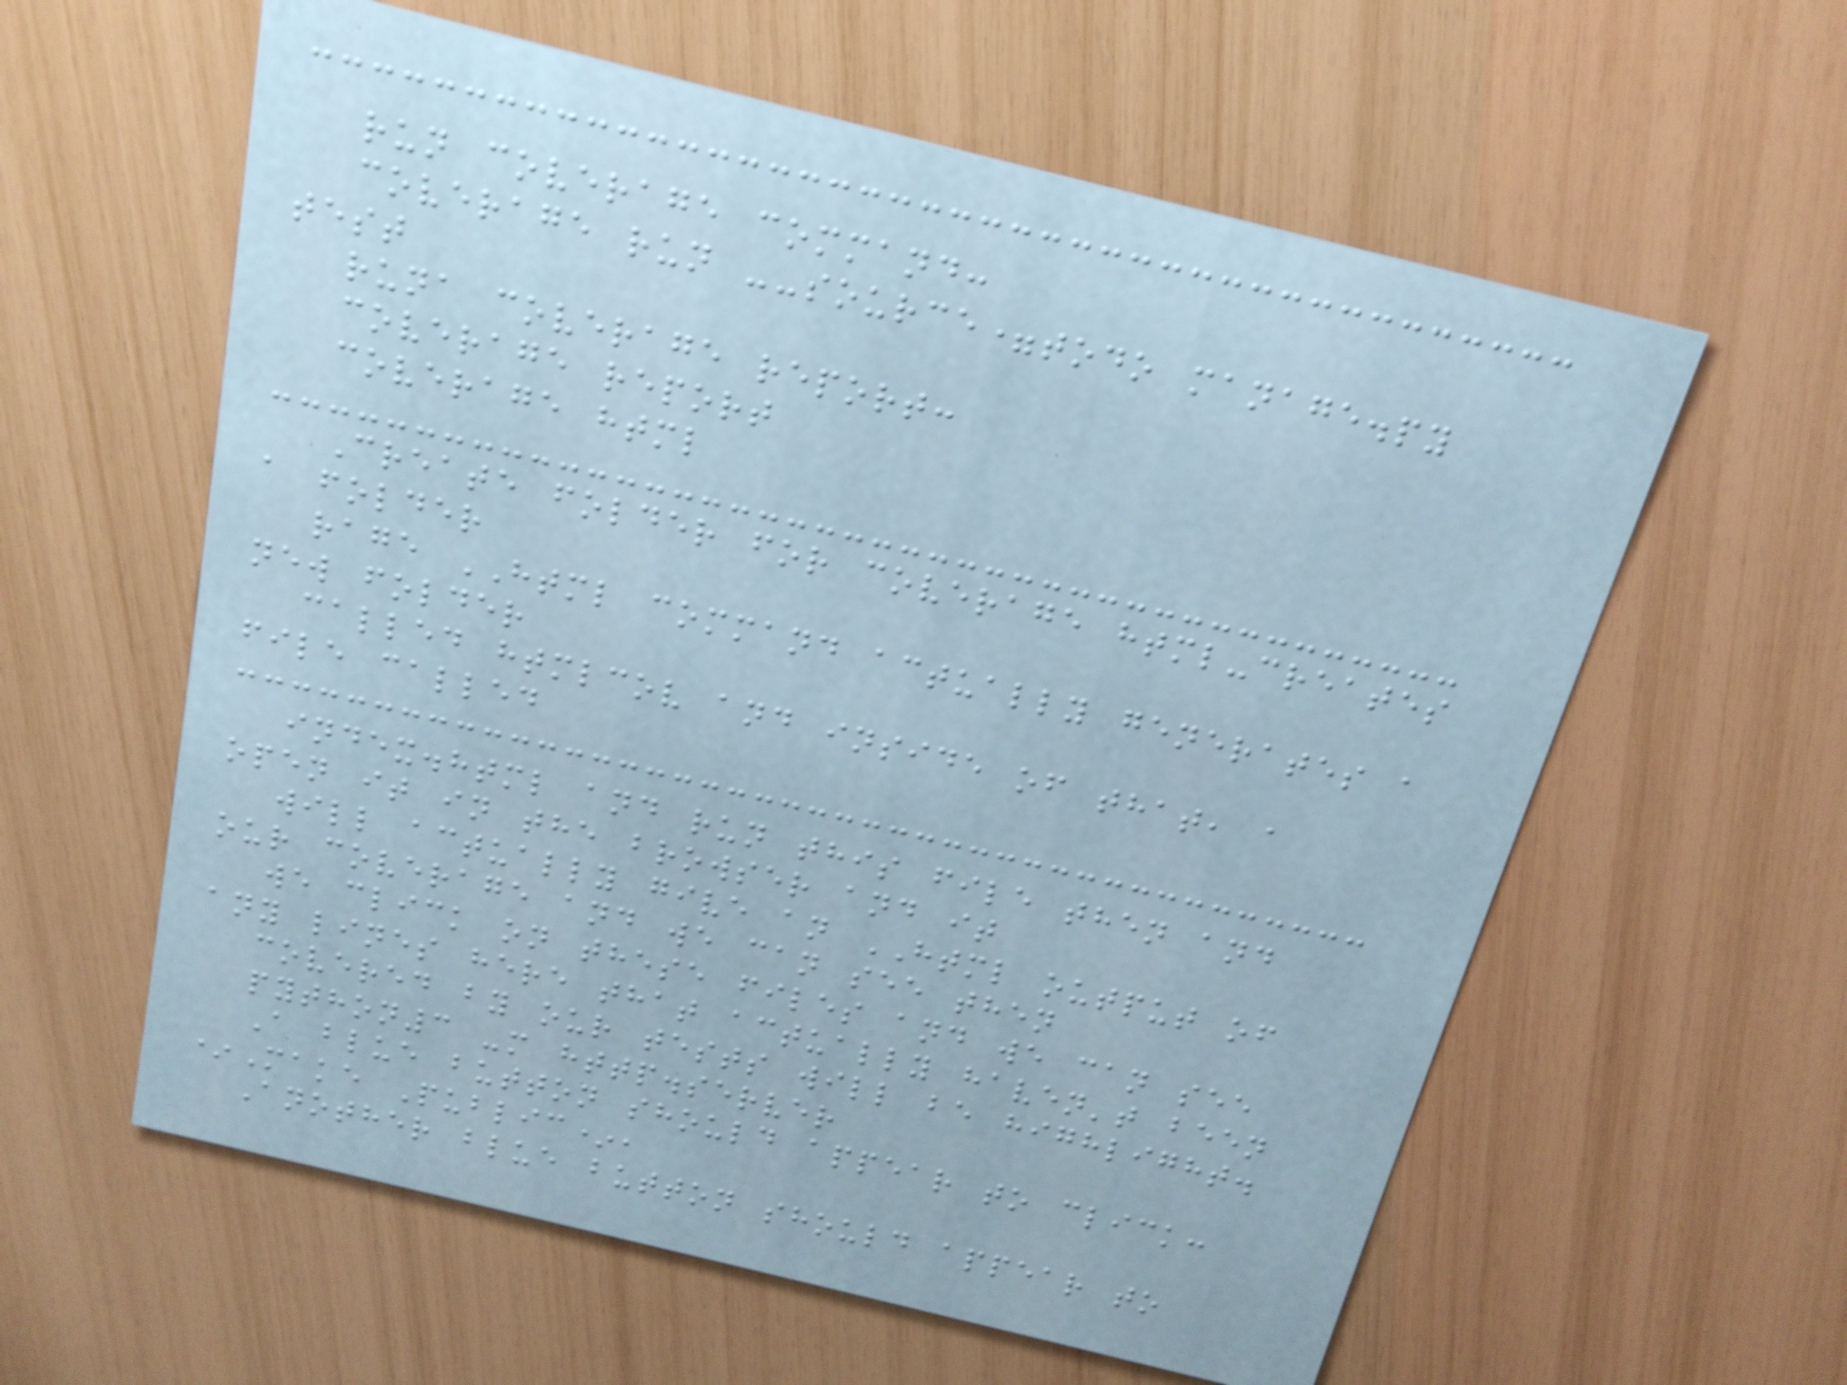run coverage command:
coverage run --source=todo manage.py
test
runa coverage report:
coverage report
coverage html
Create folder for coverage html-creates
a folder
rage HTML command actually generates a
new folder
called htmlcov and inside of that, a
file called
index.html and run this file then and
open it in the browser and it
will actually give an HTML output of
our coverage and we can see then
we click on these files and we can see
any lines here that actually haven't been
covered by our tests will be highlight.
python3 -m http.server
A blue button should appear to click:
*Make Public*,
Another blue button should appear to
